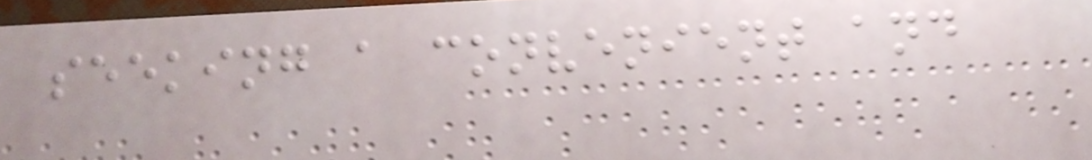seeking a convenient and
